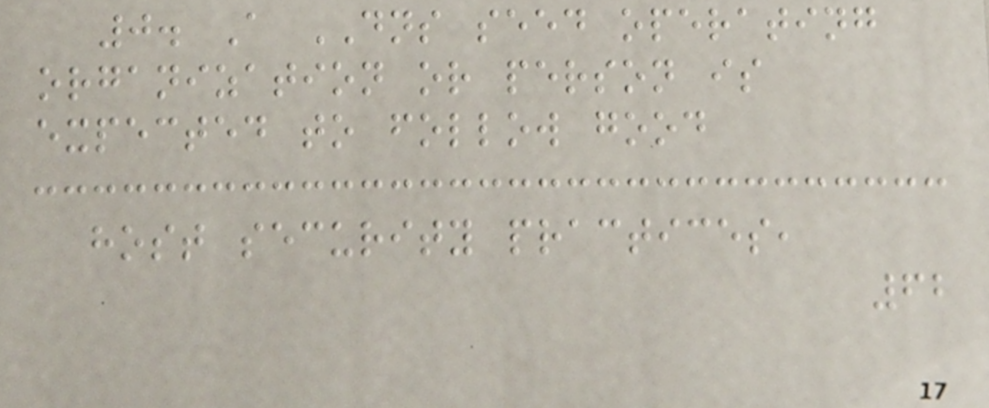0. A DNS seed operating
organization or person is
expected to follow good
host security practices,
62
